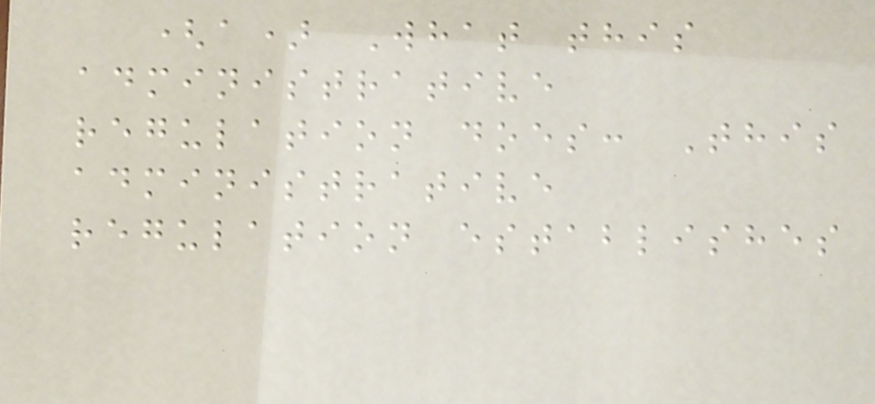(a) What this
administrative
regulation does: This
administrative
regulation establishes
